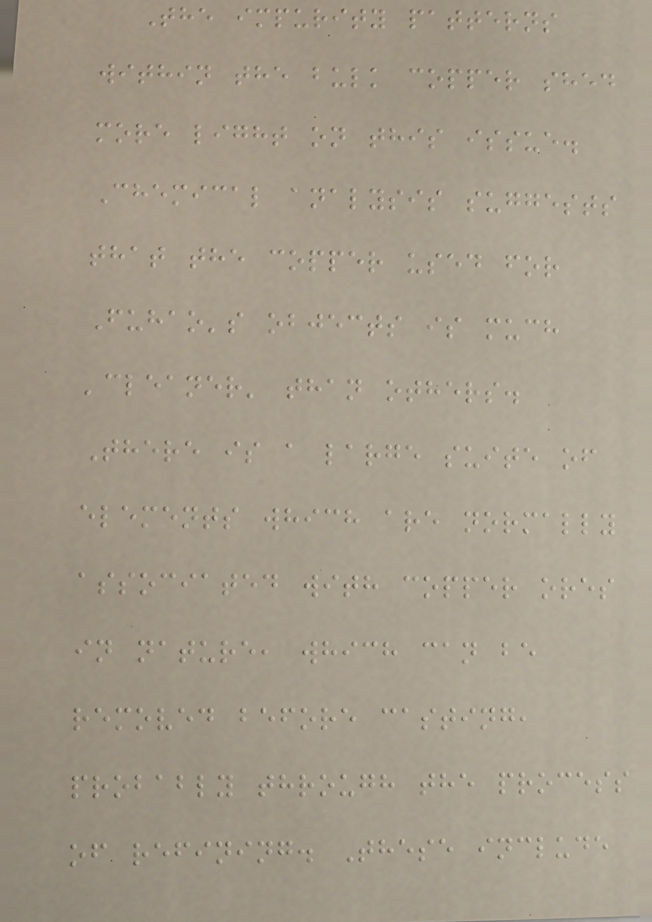The impurity patterns
within the bulk copper shed
more light on this issue.
Chemical analysis suggests
that the copper used for
Fuhao's objects is much
'cleaner' than others.
There is a large suite of
elements which are normally
associated with copper ores
in nature, which can be
removed before casting,
probably through the process
of refining. These include
